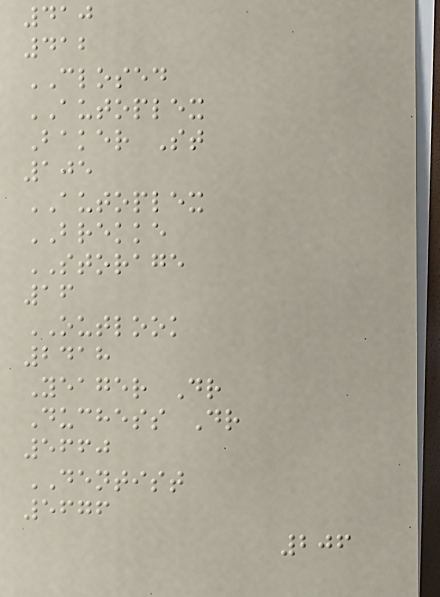410
412
CLOSED
AUTOPLEX
Baker St
105
AUTOPLEX
BREKKE
STORAGE
16
OUTLOOK
2418
Yeager Dr
Duchess Dr
5660
DENTIST
5676
206
